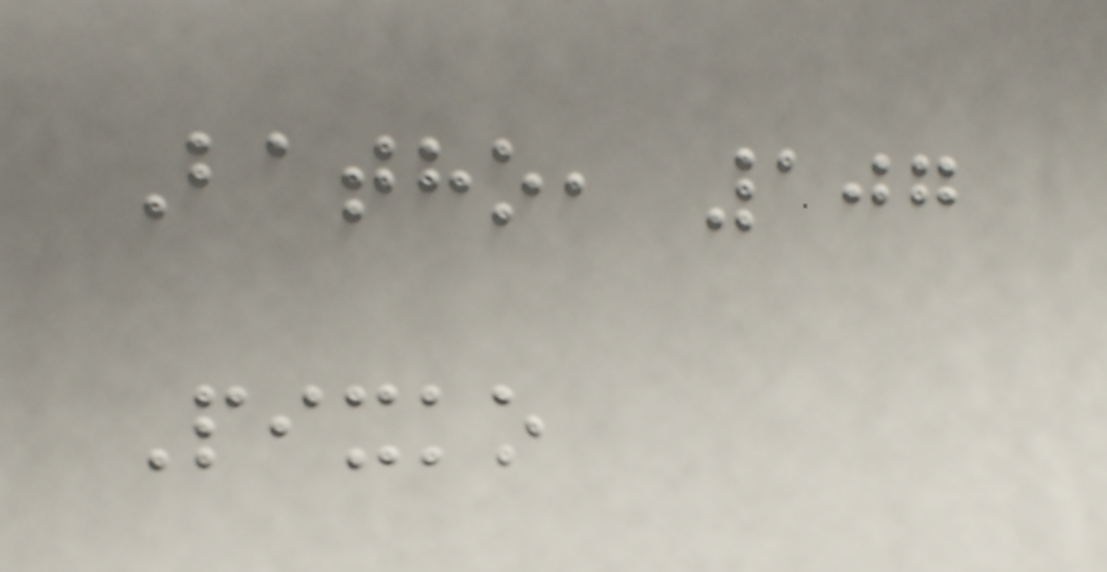Batho, 107
Pixko
